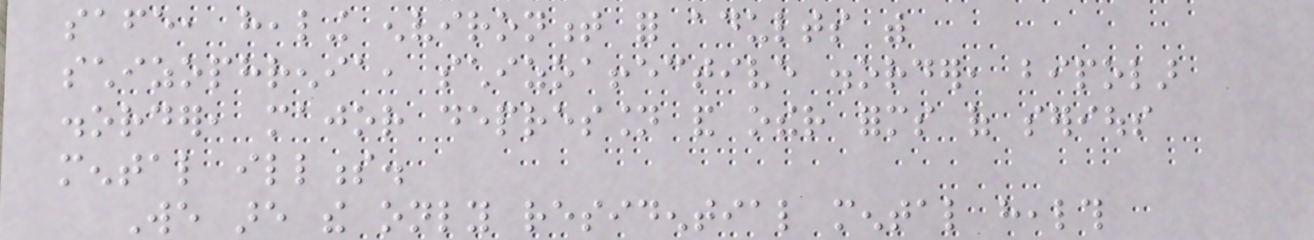safe, healing environment for adults with
schizophrenia, schizoaffective disorder, bipolar
disorder, major depression and other forms of serious
mental illness.
We are the only residential mental health
